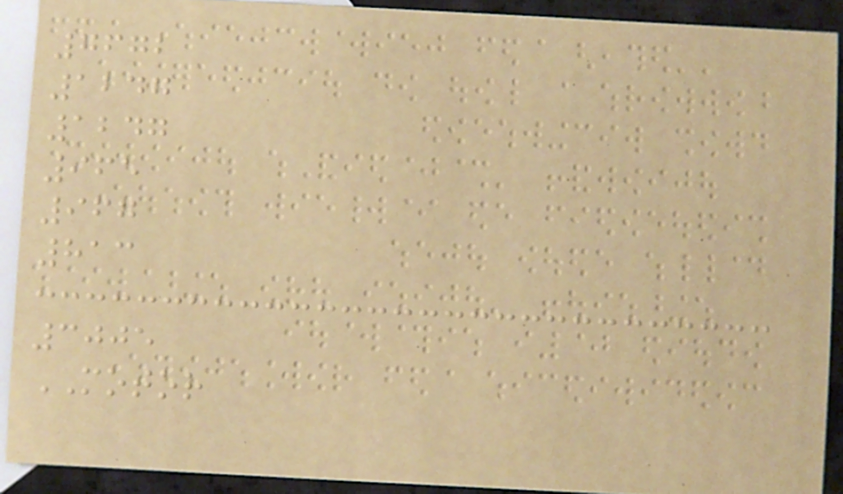7672
1247
1247
965
967
813
3005
MOTOR
